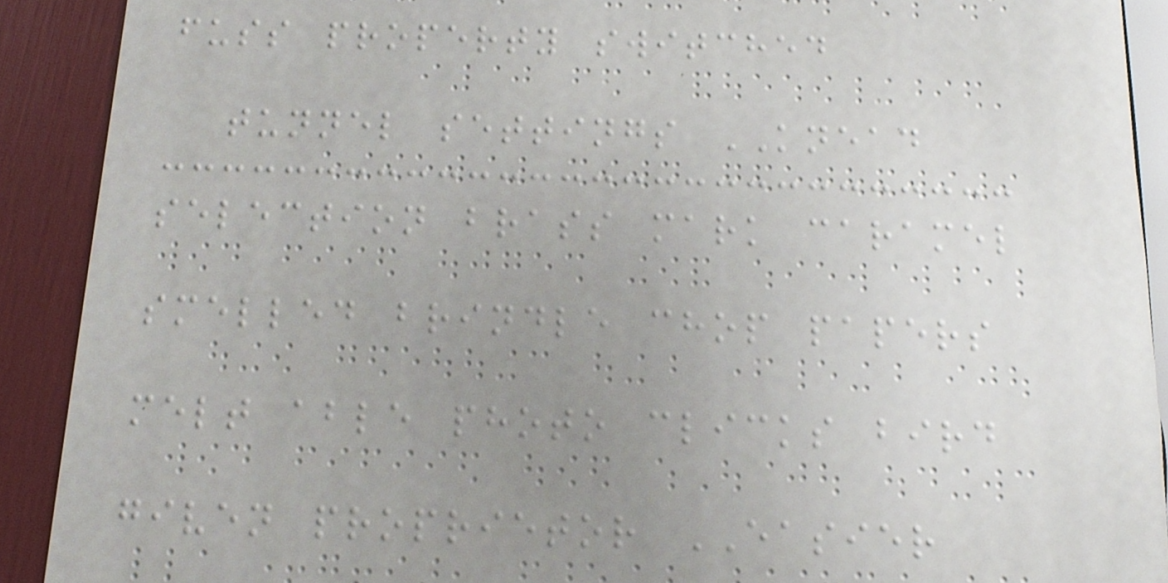fuss property switched
tunnel settings KNEAD
selection brass mark caramel
smelled brindle chop papers
melt able photo clicks bird
given proprietor EASIER
